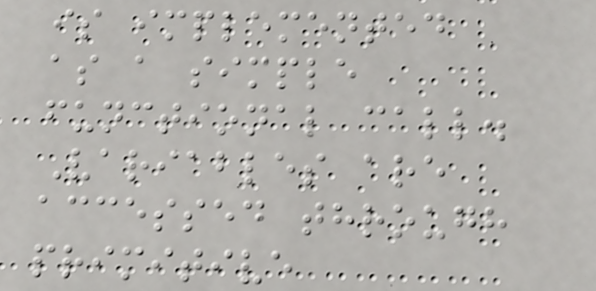is implemented
as a simple
functional call.
Variables are
accessed through
primitive
